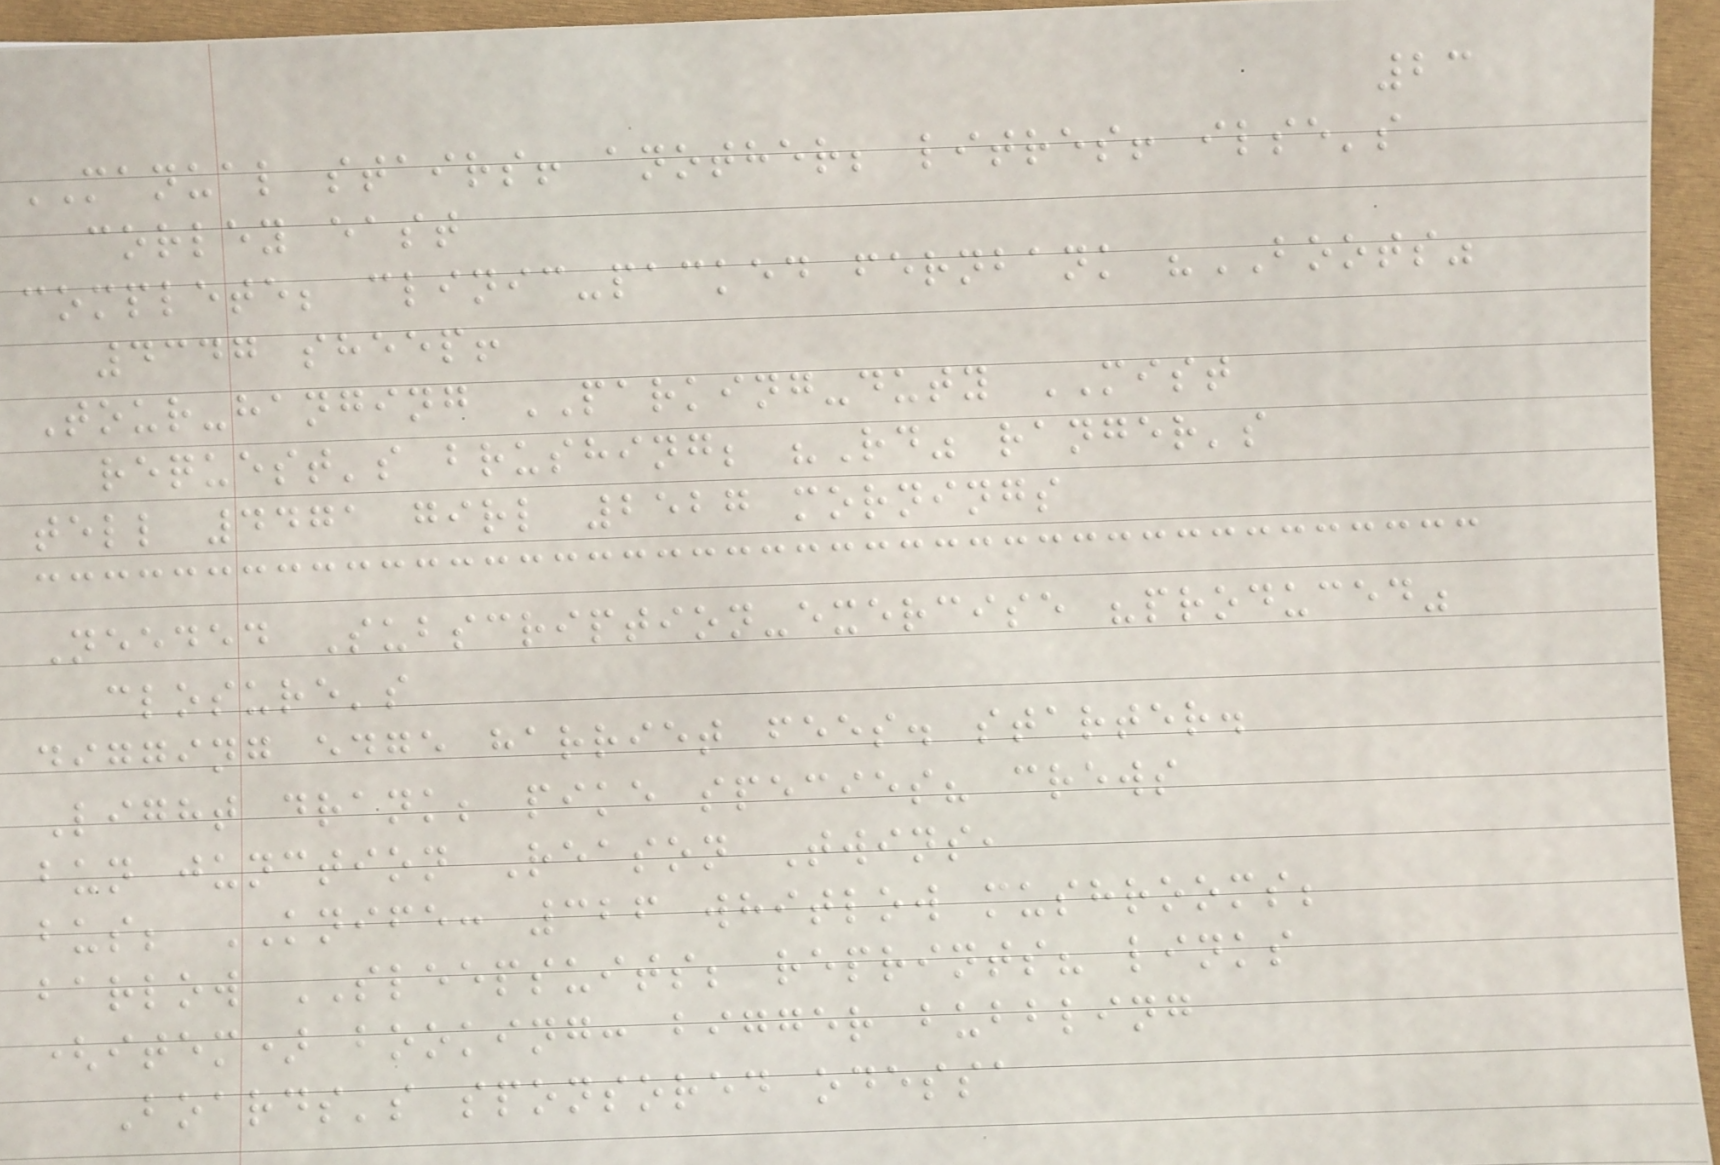23
MANUAL stairs! another; litres! ilse's
corley east
complete; clinic-packed fernbank "BOOTS"
4347 sheep!
Tour-hanging PARKING-duty MIST
request's brushing; "Rd" ranger's
tell 4471 girl 2527 mornings
Needed Subscription-exercise "produced"
closure's
digging edge harriet fees. starter.
Light drank; pike species? crews
bun junction Reason Twins,
bus; KNIFE: 326 whitlow mushrooms;
barlow SLEEPSUITS; reprints? links
(item) booking: bigger bubbling
Boards's sponsored odessa
